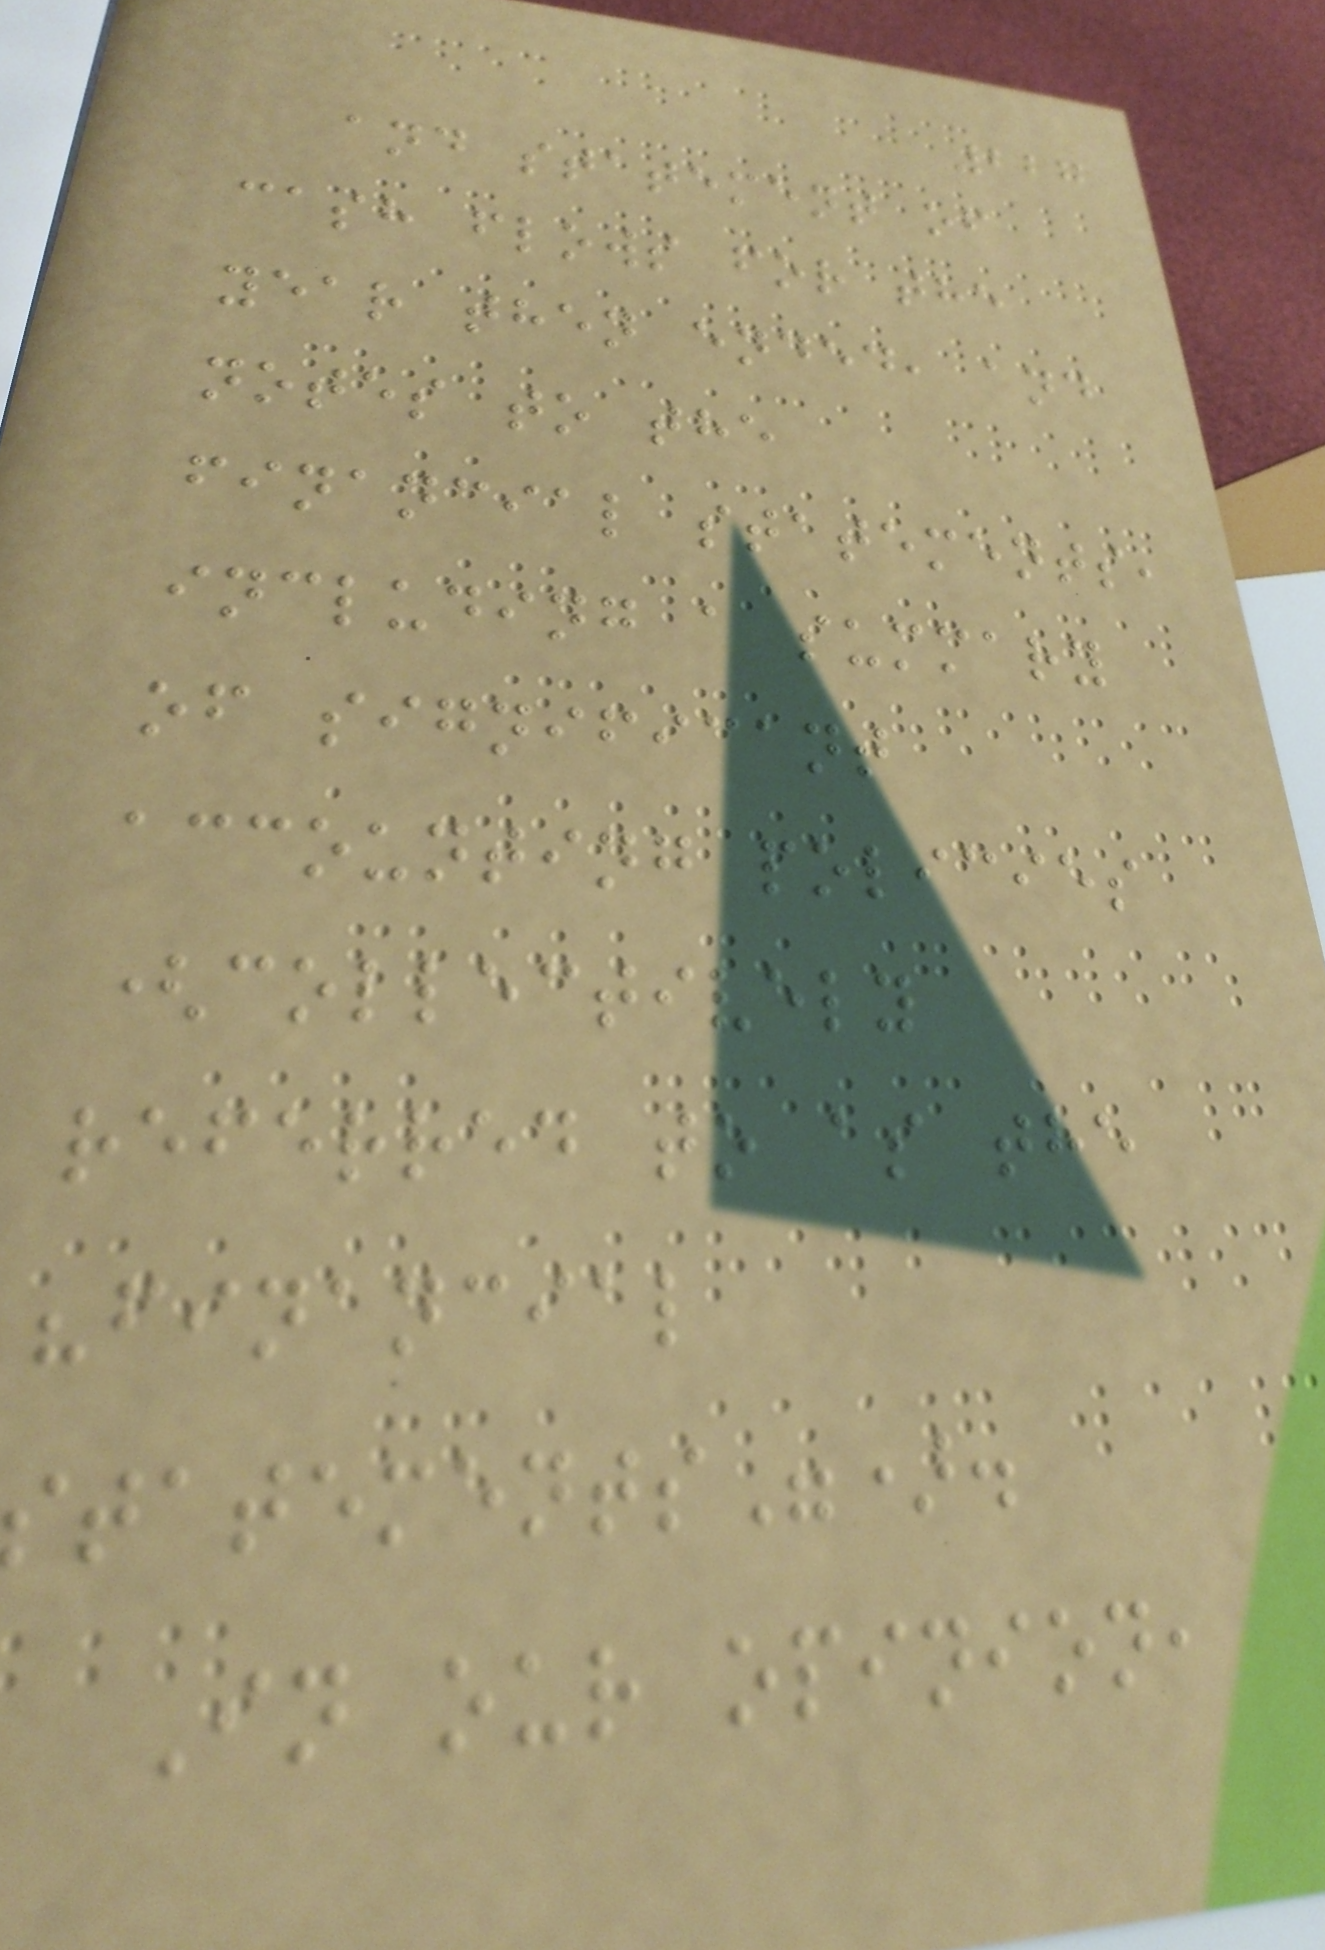227
and statement of
cash flows for the
year then ended, and
notes to the
financial statements,
including a summary
of significant
accounting policies
(collectively
referred to as the
"financial
statements").
In our opinion,
